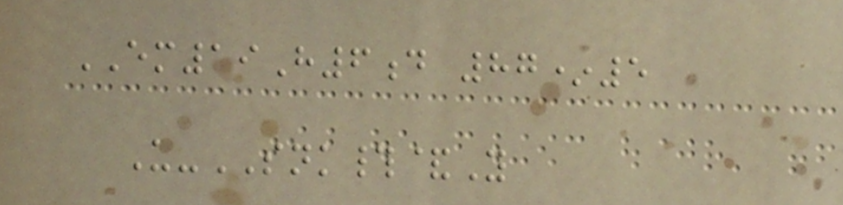EM19H6d 87*5
U-SNK#&Y
